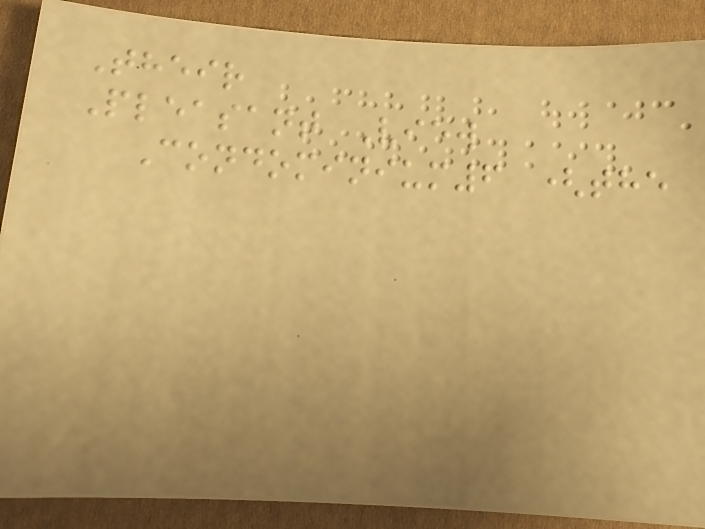Their
Pleasant View
Condominium6 (the
